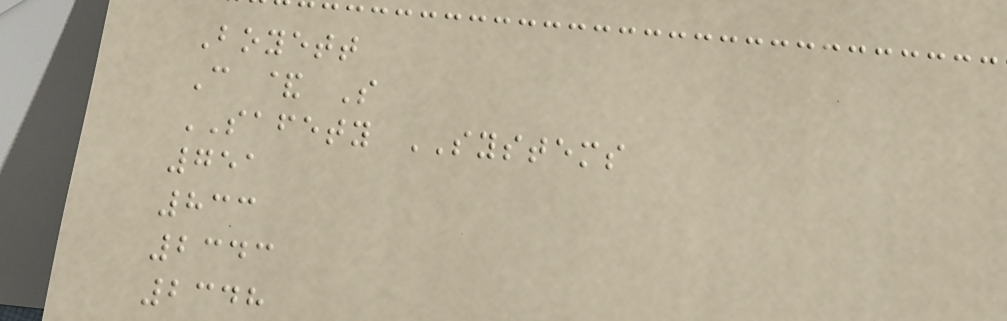Boyett
C & S
SAFETY SYSTEMS
751
833
2343
2348
